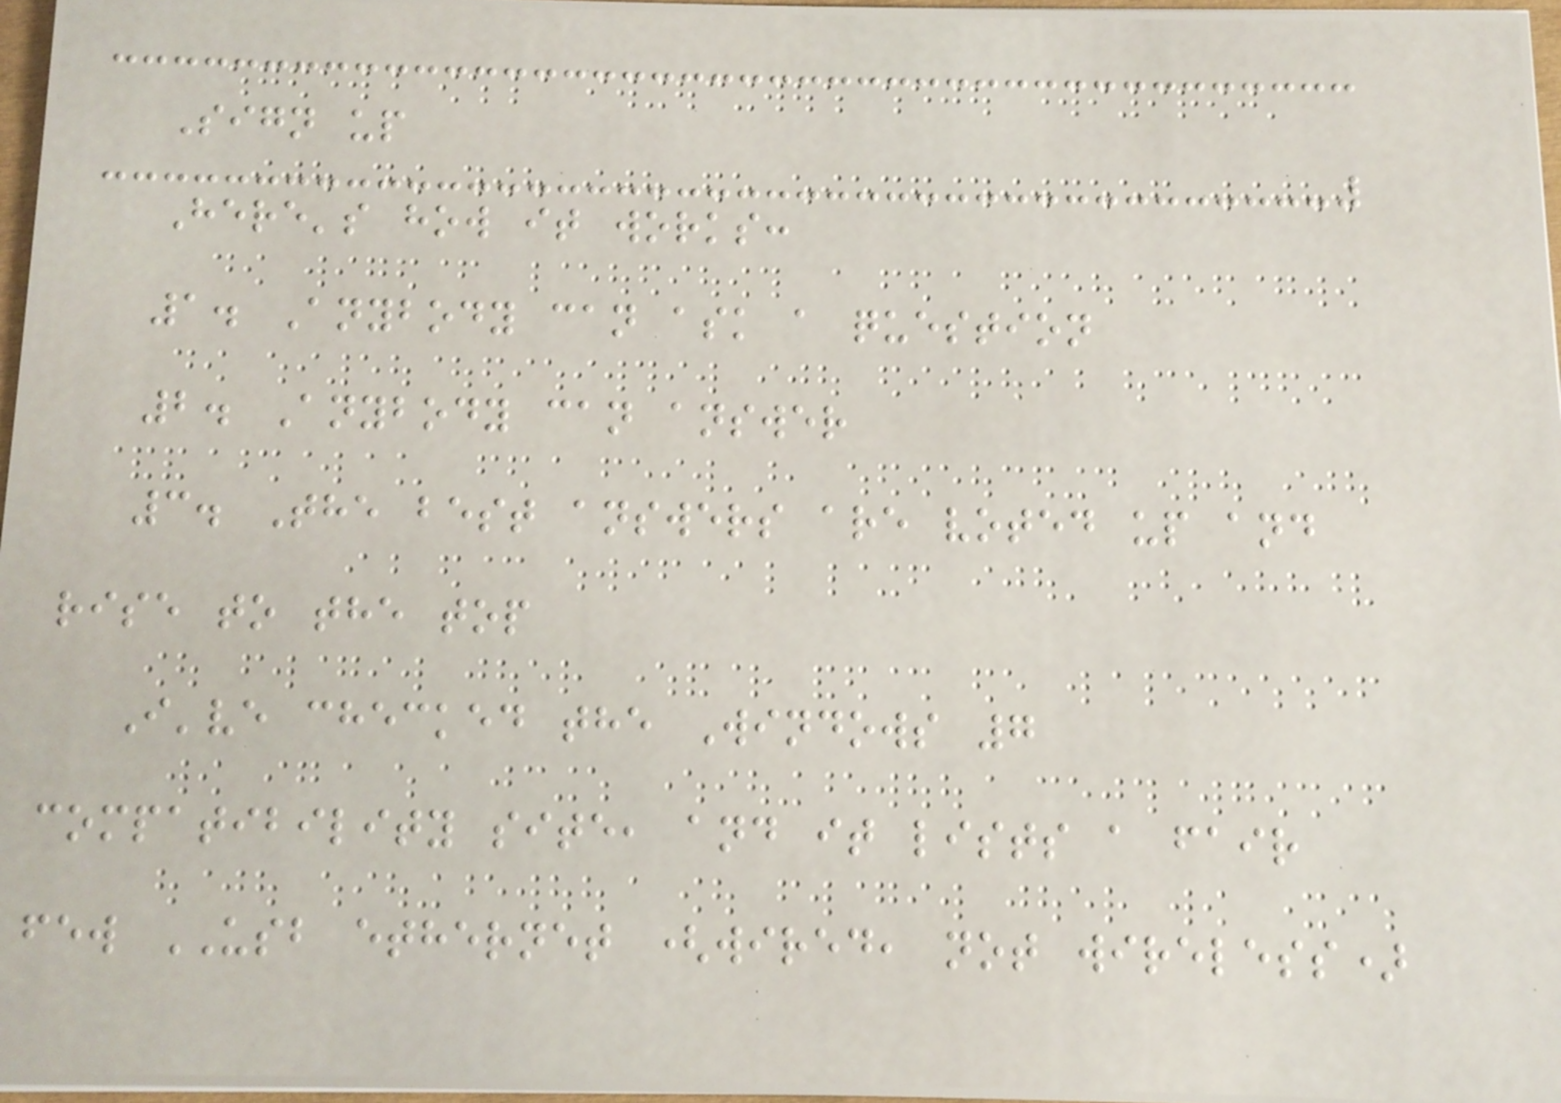Sign up
Here's how it works:
1. Anybody can ask a question
2. Anybody can answer
3. The best answers are voted up and
rise to the top
I've checked the Windows 7
compatibility site, and it lists a fair
few USB ethernet (wired, not wireless)
